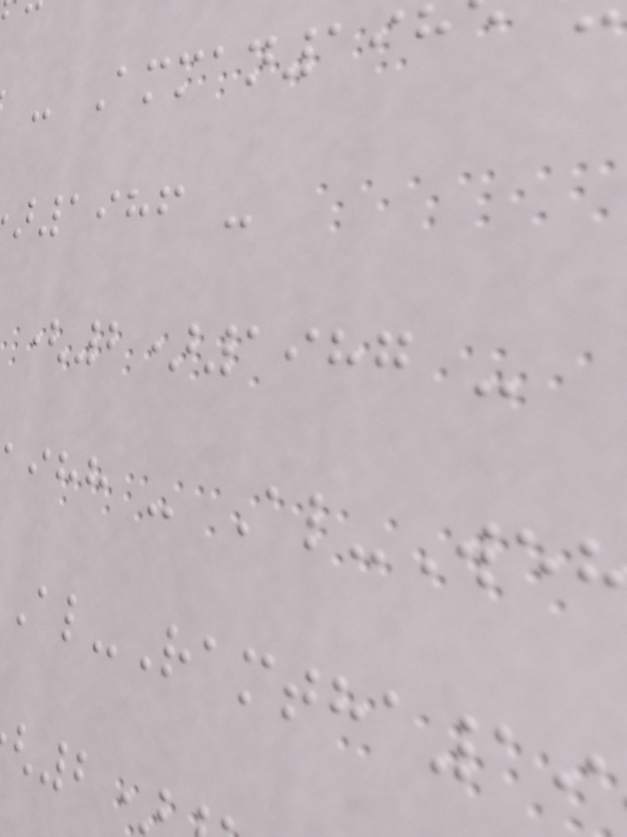- Amman19
1986 -
(2)1987 -
ihh - Al-We
Al-Ramtha19
